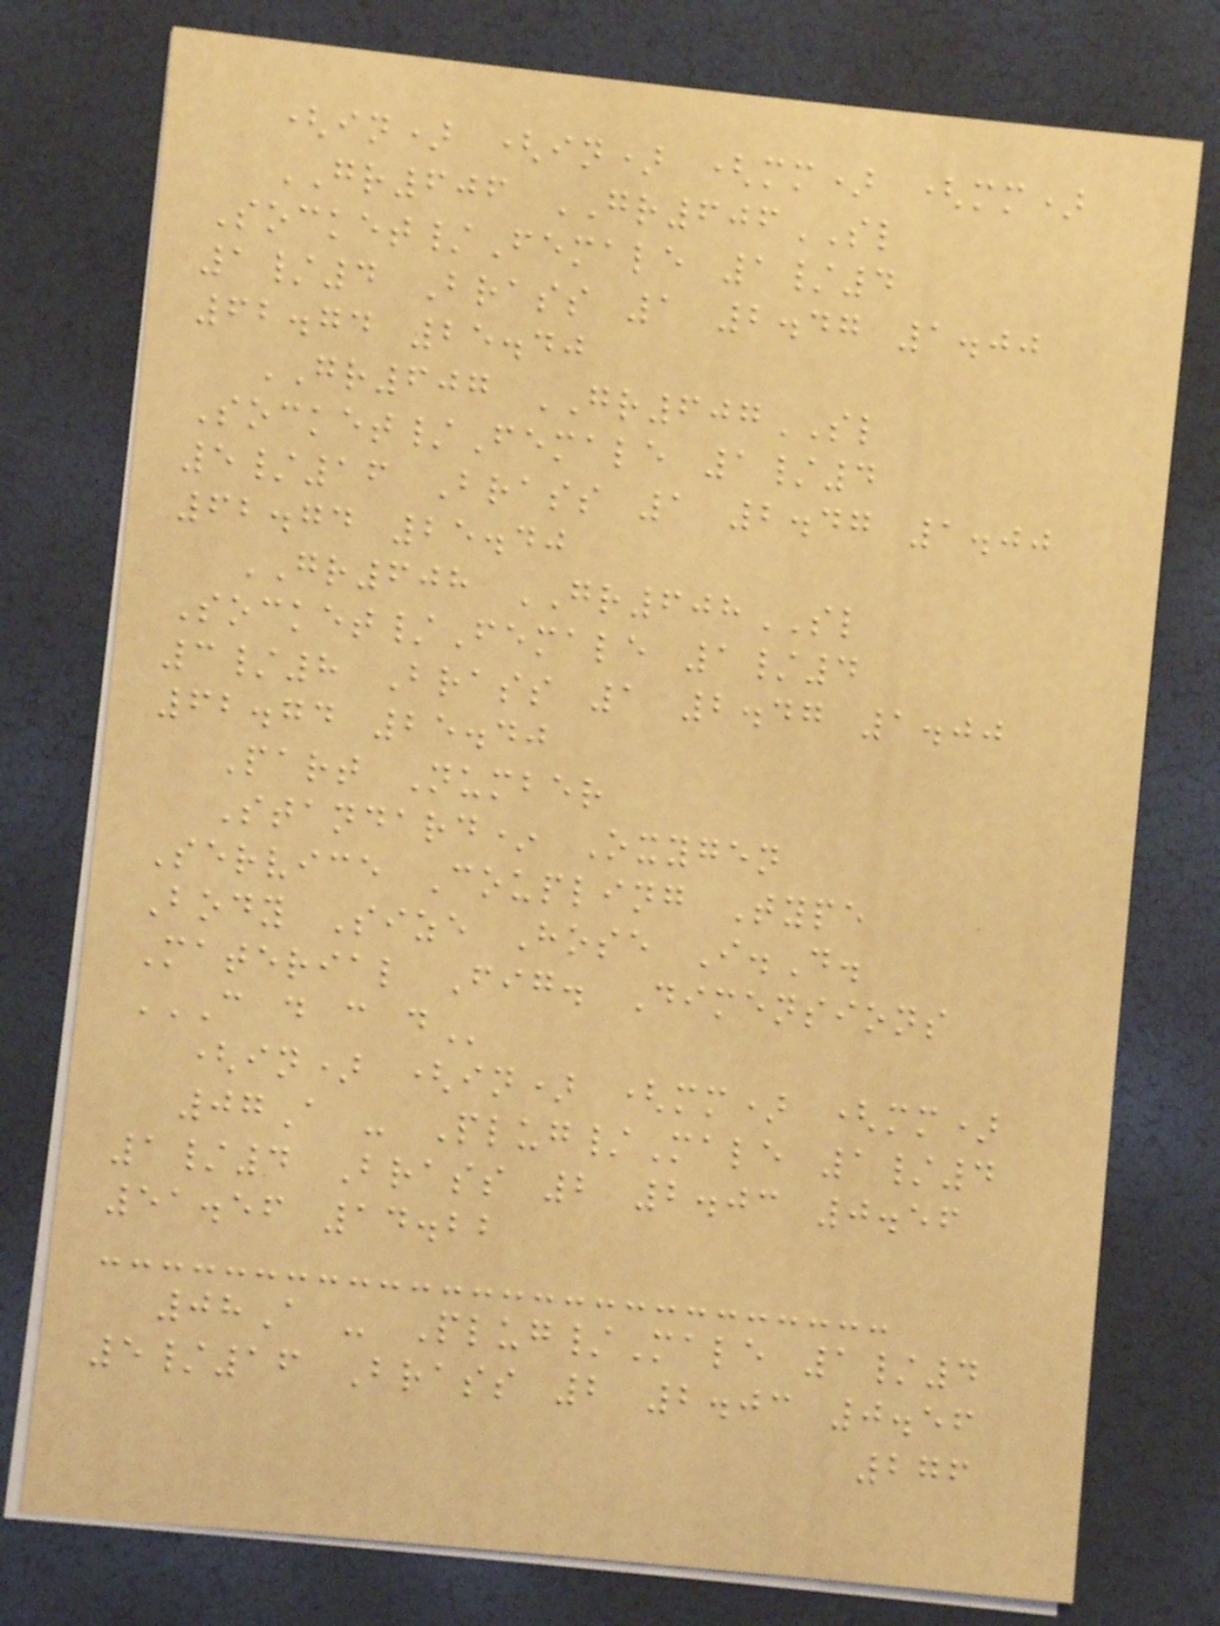(in) (in) (mm) (mm)
GR606 GR606SL
Socket/Female 1/4
1/4 Brass 1 2.47 1.00
62.74 25.40
GR607 GR607SL
Socket/Female 1/4
5/16 Brass 1 2.47 1.00
62.74 25.40
GR608 GR608SL
Socket/Female 1/4
3/8 Brass 1 2.47 1.00
62.74 25.40
Part Number
Standard* Oxygen
Service Coupling Type
Body Size Hose I.D.
Material Fig. Dimensions
C D C D
(in) (in) (mm) (mm)
07A - Plug/Male 1/4
1/4 Brass 2 2.03 0.56
51.56 14.22
08A - Plug/Male 1/4
5/16 Brass 2 2.03 0.56
276
